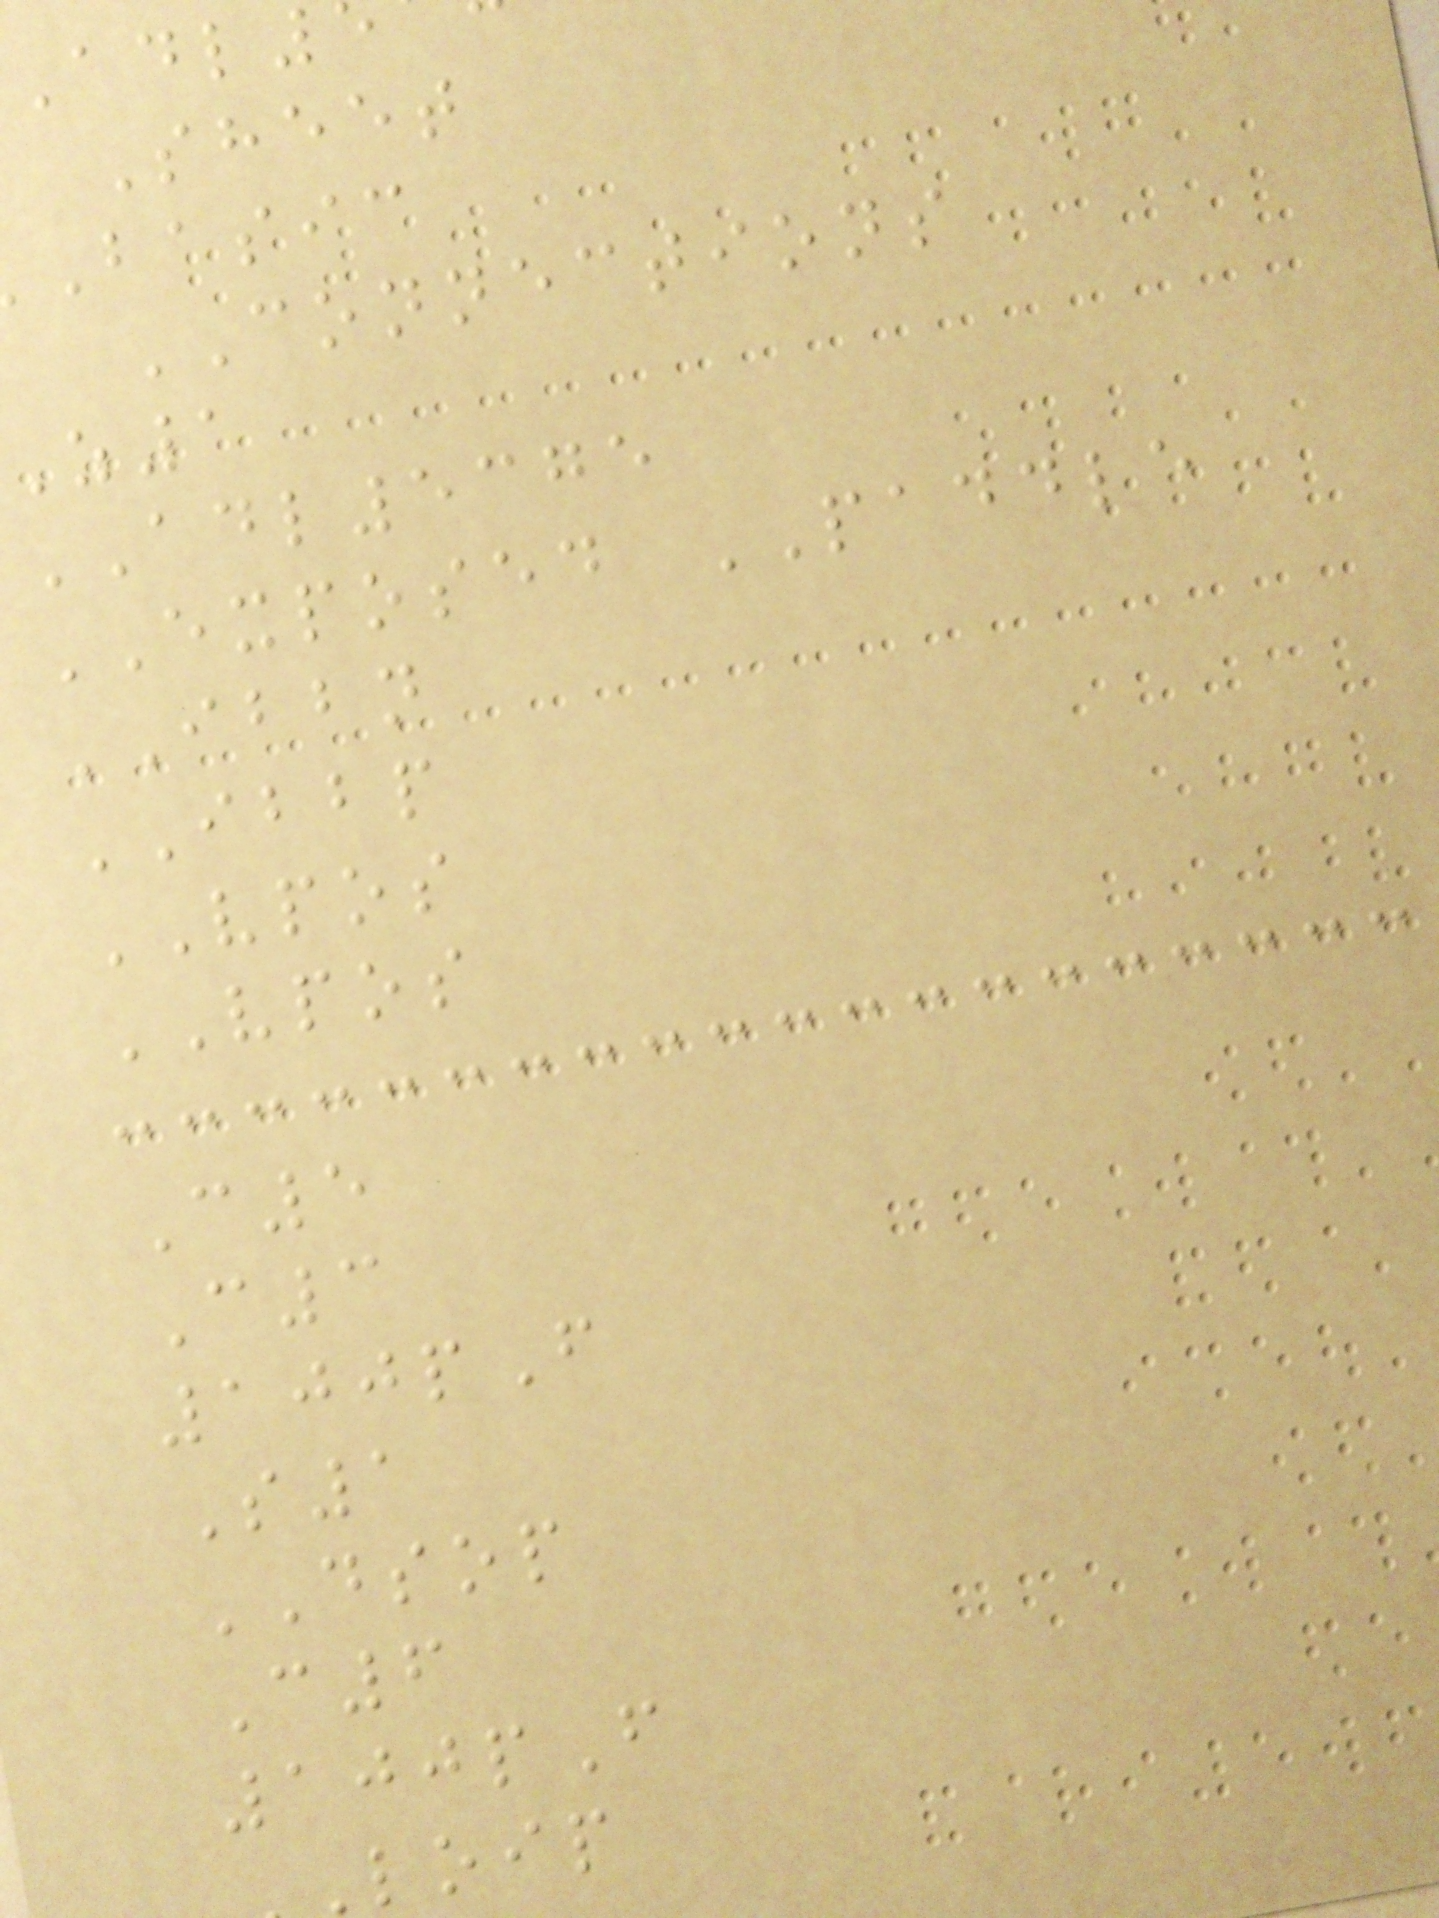Sheet
basic
CONNECTIONS
ADL5375
EXPOSED PADDLE
IBBN
IBBP
VPOS
VPOS
C5
C3
100pF
S1
DSOP
C6
100pF
loip
